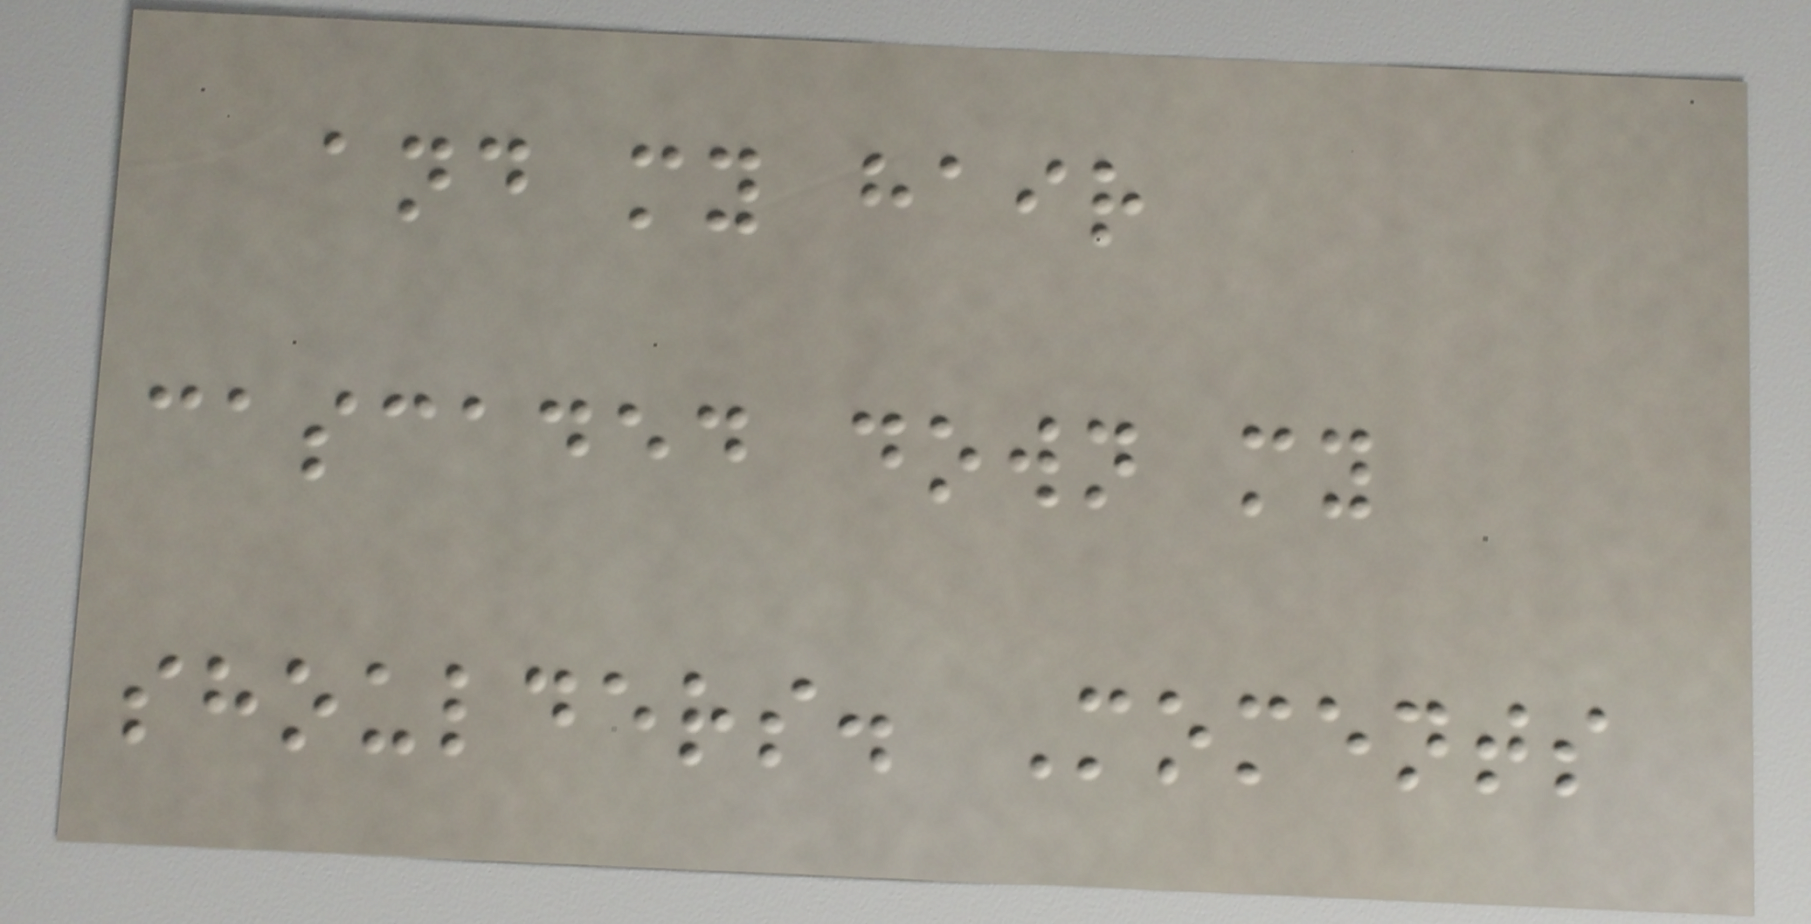and my hair
cascaded down my
shoulders. Moments
